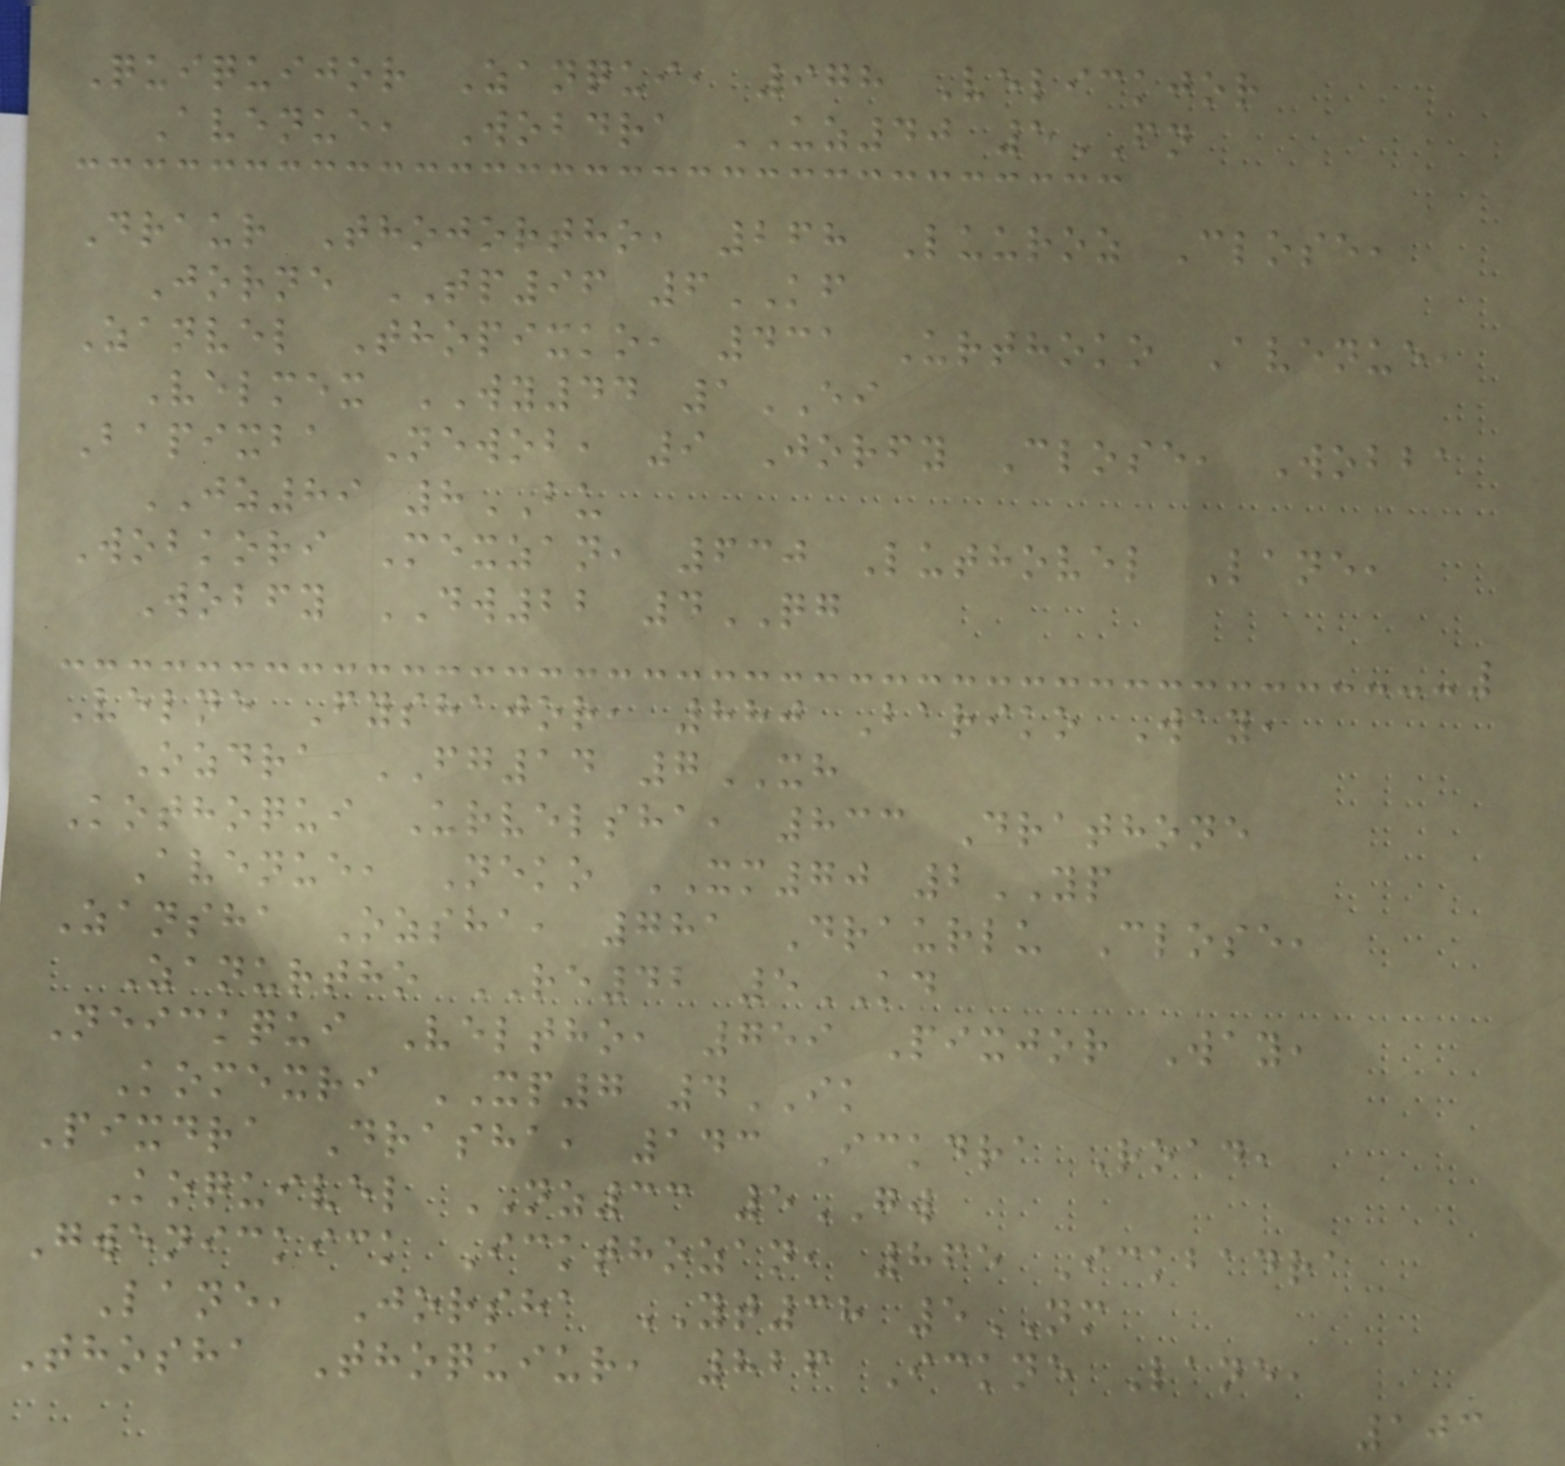Quiquijor Zanqui, 978 Velickjor
Avenue, Wobdra UZ40 5FN
Draur Thojortho, 268 Luuroz Close,
Jorne TP96 6KF
Zanvel Thopixko, 431 Urthoko Avenue,
Velmex WY44 1EI
Bapixba Newob, 9 Jorfy Close, Wobba
JZ89 8BU
Wobkori Mexzan, 630 Luthovel Lane,
Wobfy DW22 4QG
Velne Fyshajor, 880 Bariko Way,
Ozdra FG14 7XH
Kothoqui Urvelsha, 833 Drathone
Avenue, Neko XM70 2YP
Zansha Ozsha, 781 Draurlu Close,
Zanurtho RE42 5KD
Neickqui Veltho, 759 Pixjor Way,
Komexri XP7 4IK
Pixdra Drasha, 143 Ickdra Road,
Koquivel NZ33 5GW
Gwenickick Ickthozan, 865 Ickbadra
Lane, Jorsha YT38 5NM
Thosha Thoquiur, 826 Ickne Lane,
103
